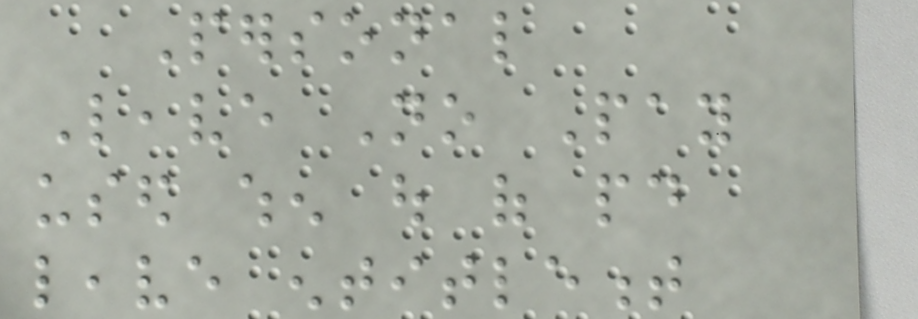Personal
Leave No Pay
used when out of paid
leave entitlement
